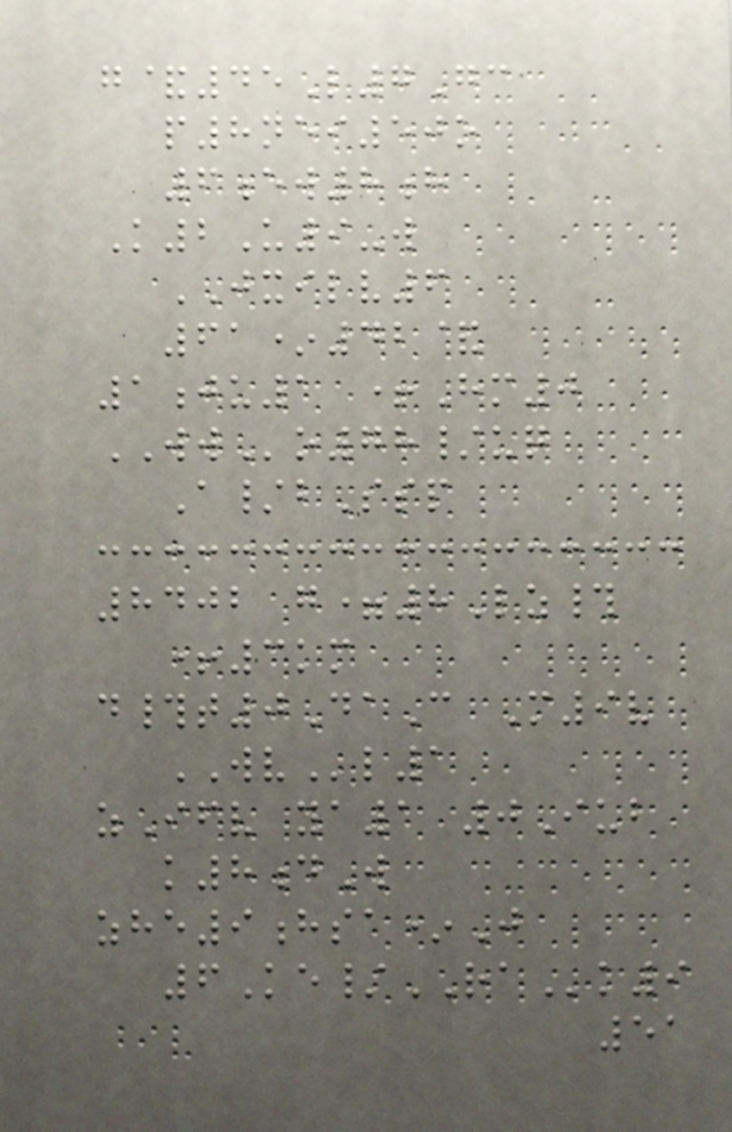g&45L7Gc
p8nei50o
6ew8h
K2U9-w
JXILV6
61*42&
1ju1 +Hm0
WWo78/uq
A/bSsp
8402 g=8Lz#
+3km
d#t0DaC M9v
WVl1
zIfv ya1 0Iub
k8dW
zhe9hsa*J
6Ke/RAk9
51
